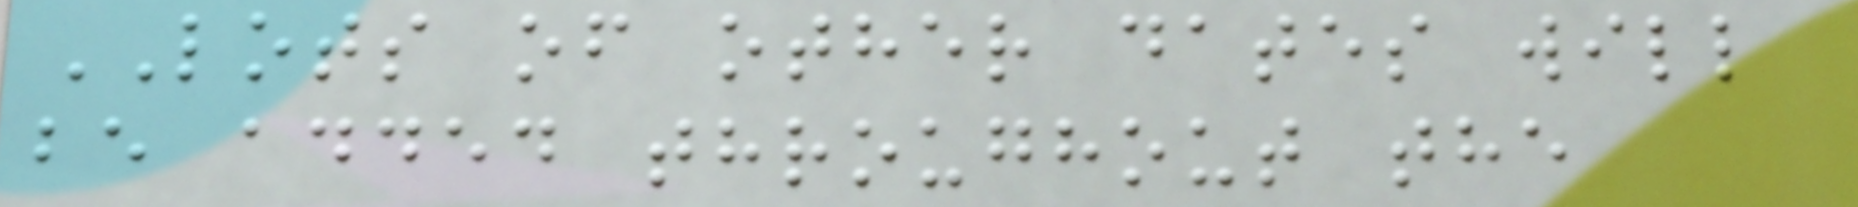LOTS of other dates will
be added throughout the
